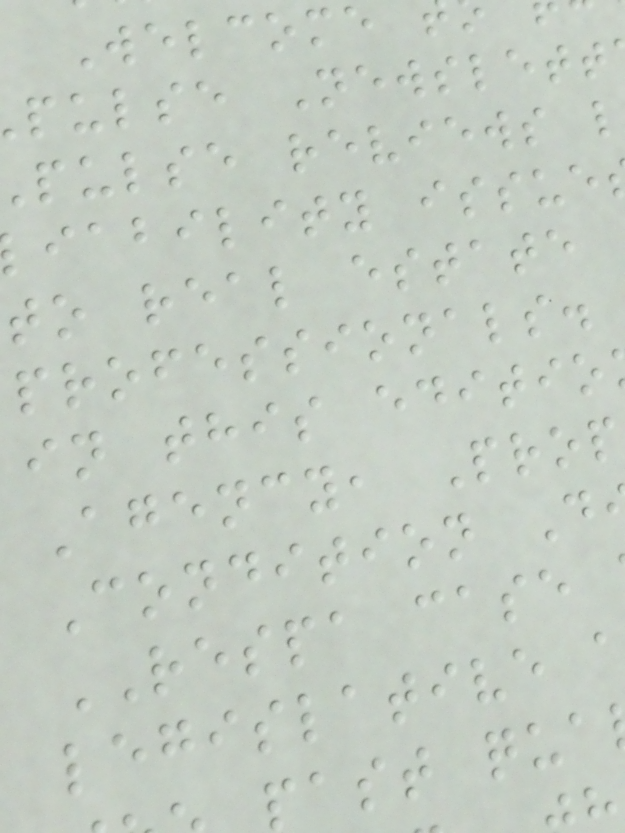Welcome
pulse Newslett
pulse reviews l
iability issue
to real estate
professionals.
in this editio
Agency, Prop
Condition D
RESPA case
legislative
past qua
